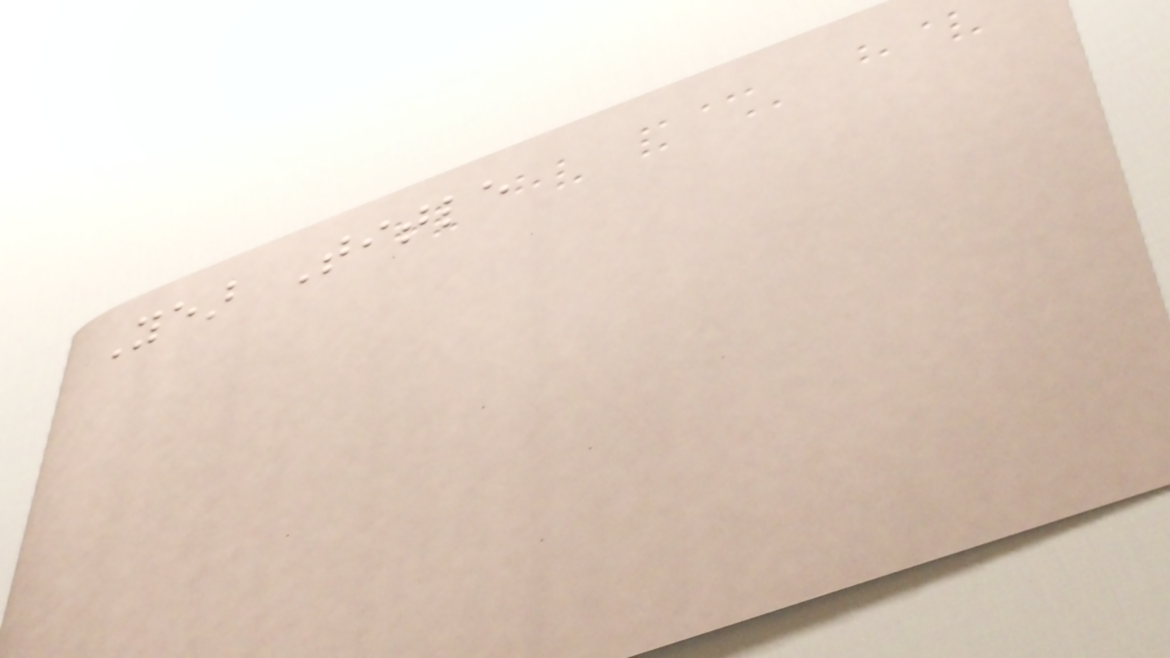Year Title
